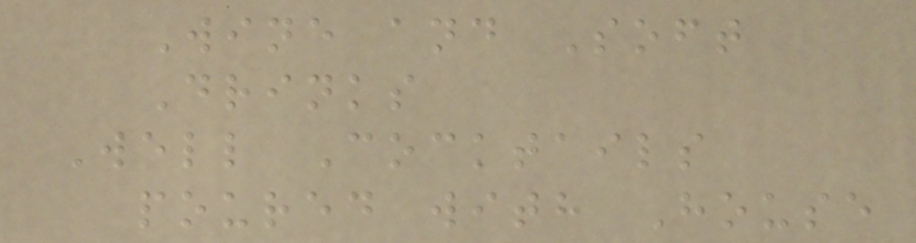Wine and Soft
Drinks
Well Cocktails
poured with House
